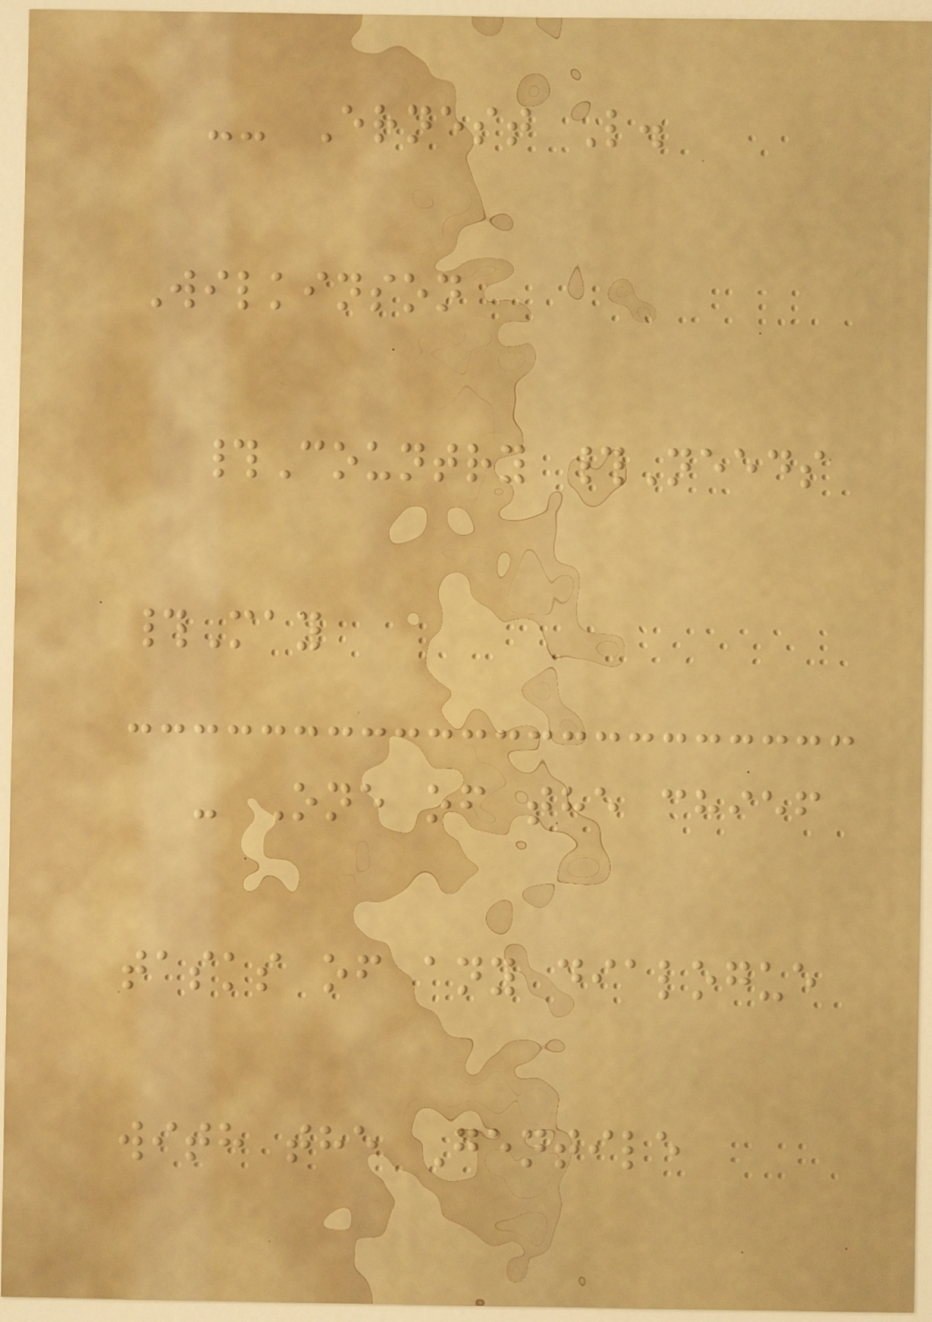-- Ernest L.
Wilkinson
#Country #Needs
#May
- One of the chief
tasks of any dialogue
with the Gentile
